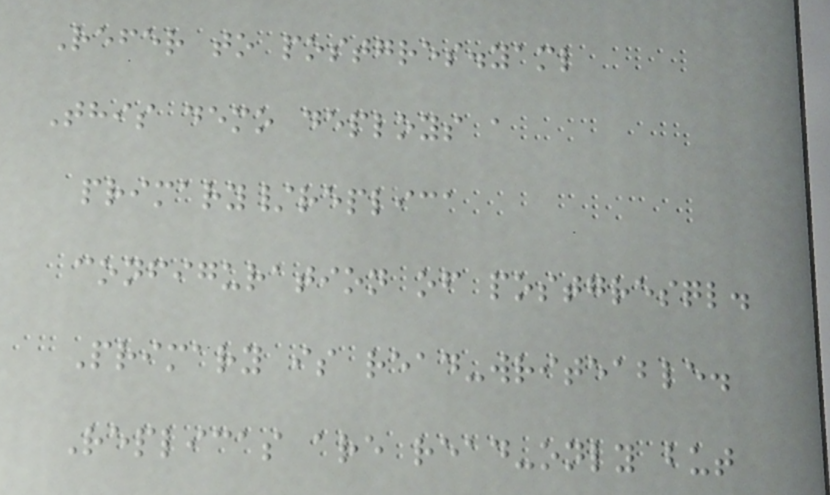Refer to postgres.yaml
This demo deploys a
primary/replica
configuration of postgresql.
Primary is read-writeable.
Replicas are read-only but
